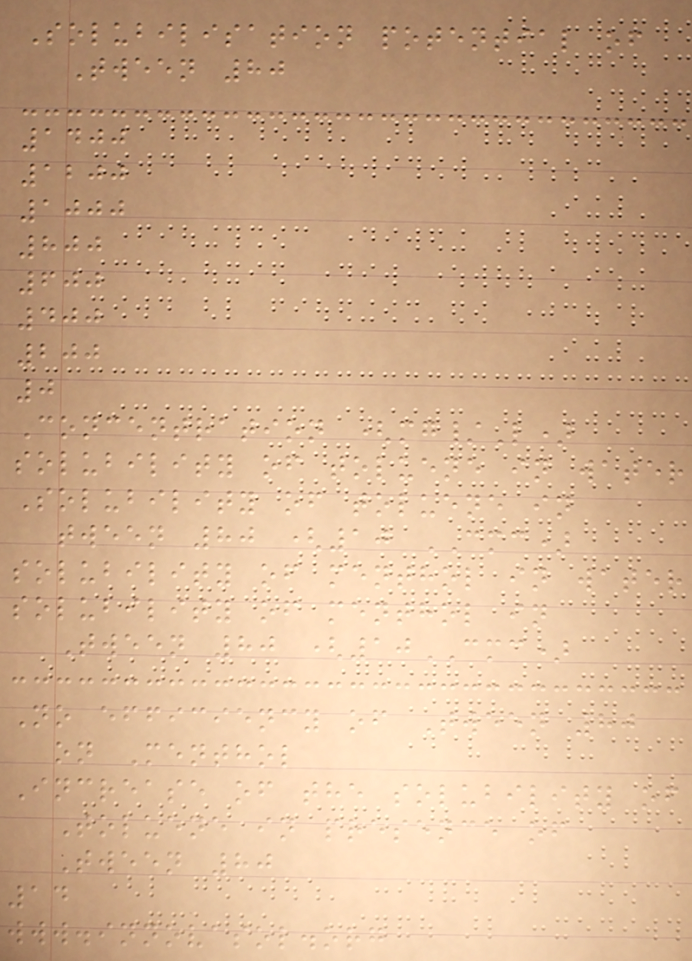Solubilisation potential of
Tween 80
1400
1200
1000
800
600
400
200
0
Concentration (mg/L)
solubility of toluene in water
Solubility of toluene in
tween 80 (10 CMC)
solubility of menthol in water
solubility of menthol in
Tween 80 (10CMC)
No efficiency of Tween 80
on Menthol
Increase of the solubility of
Toluene in presence of
Tween 80
14
www.innovasol.org
